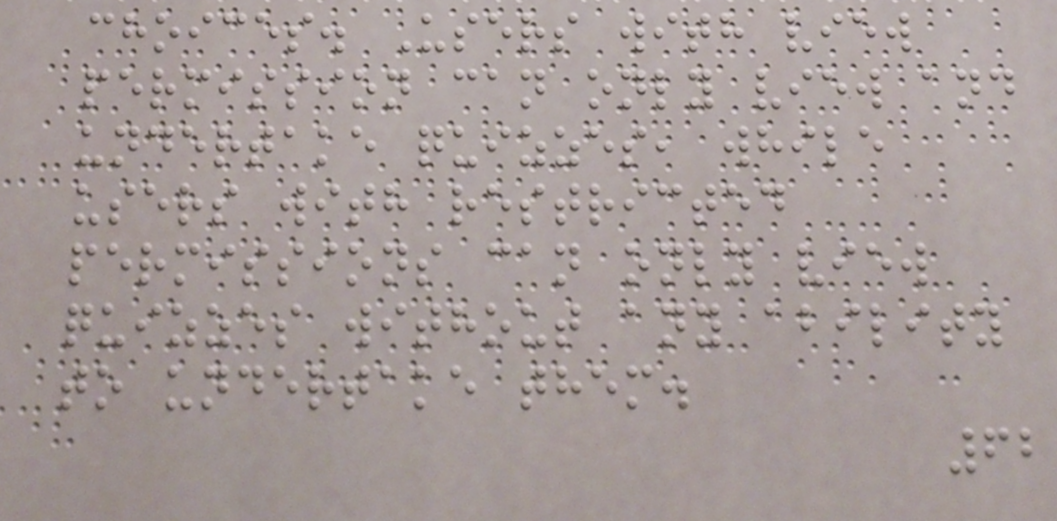choices. Users with view
permission can only view and
undertake quizzes, while
users with restricted
permissions can only view
quizzes without any ability
to undertake them.
62
